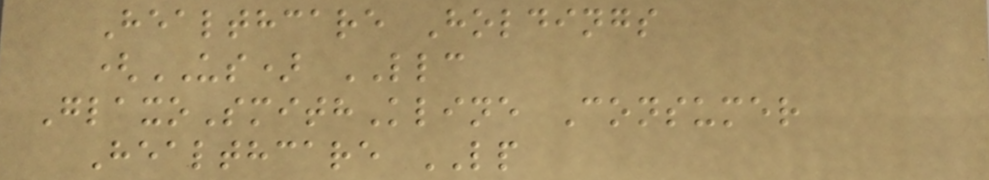Healthcare Holdings
(US) LLC
GlaxoSmithKline Consumer
Healthcare LP
